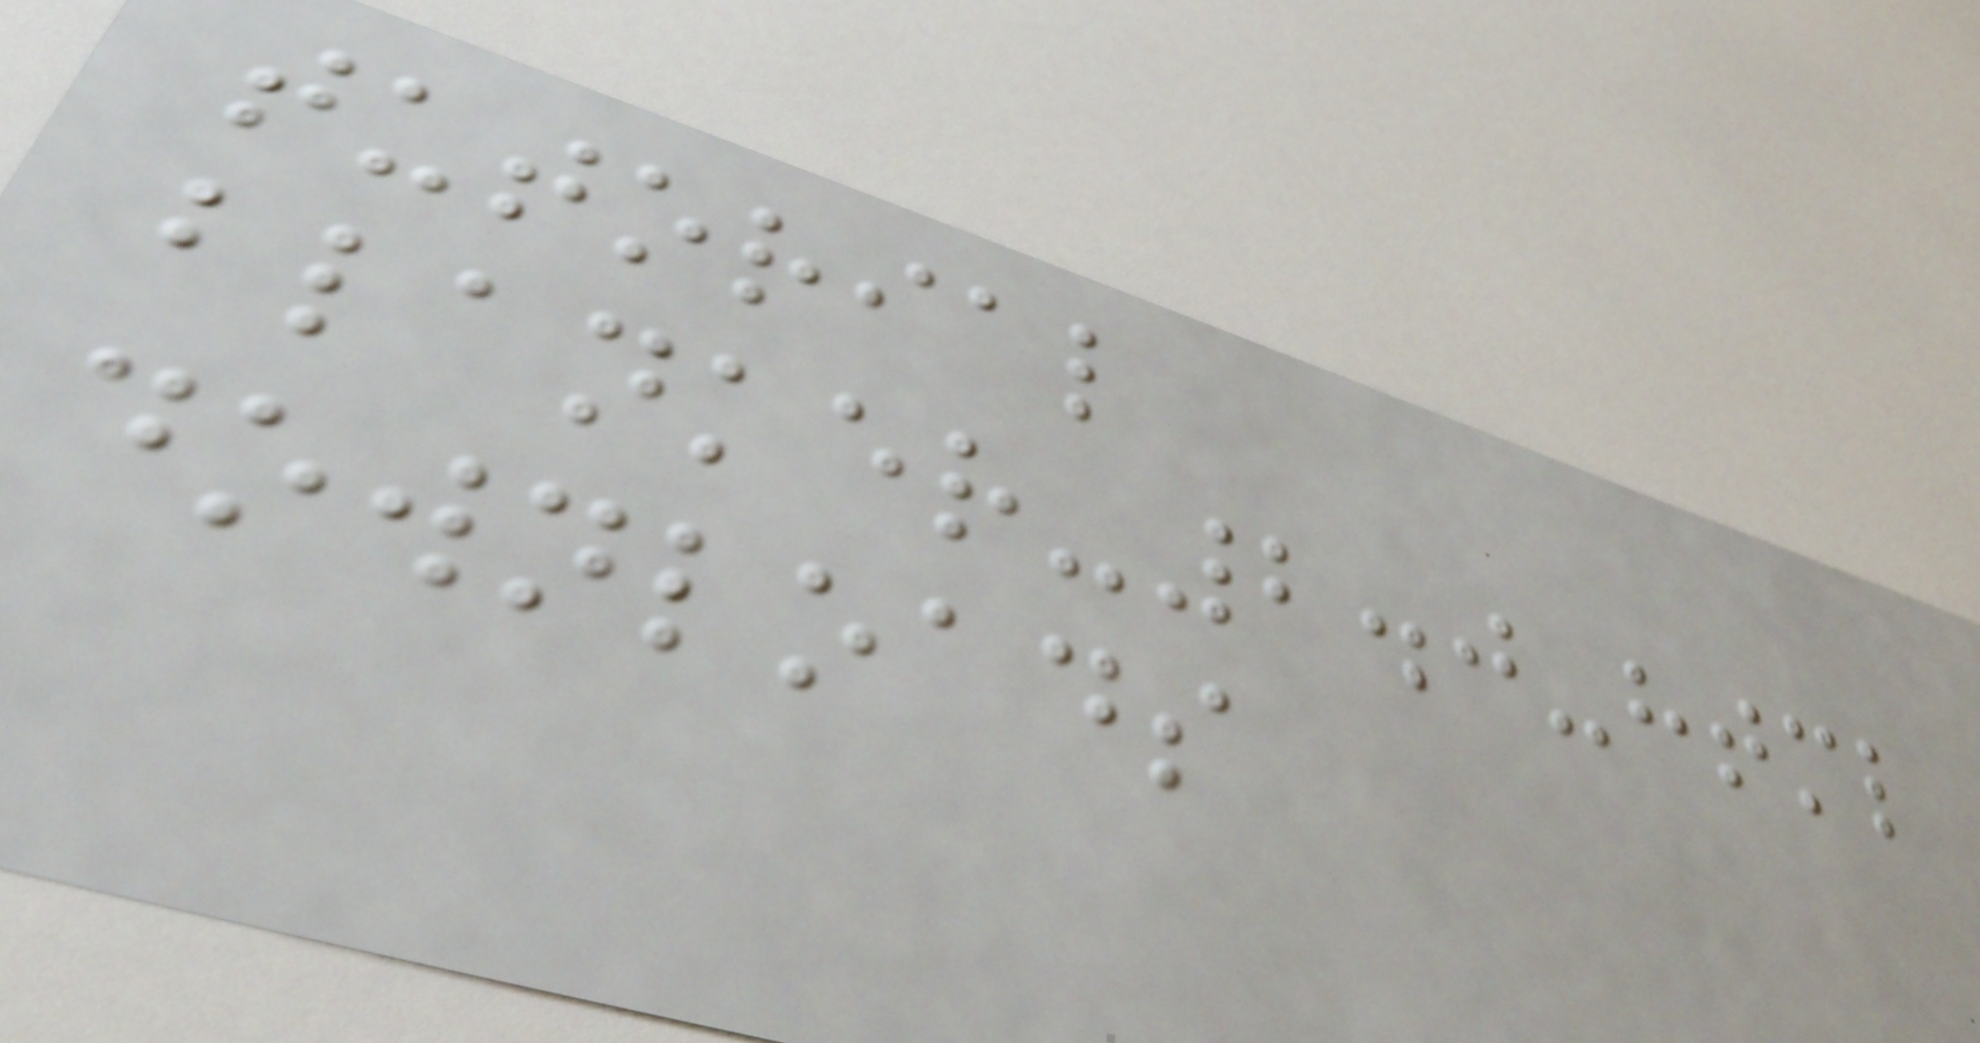tutorial
blanker-2.0-html
downloads
